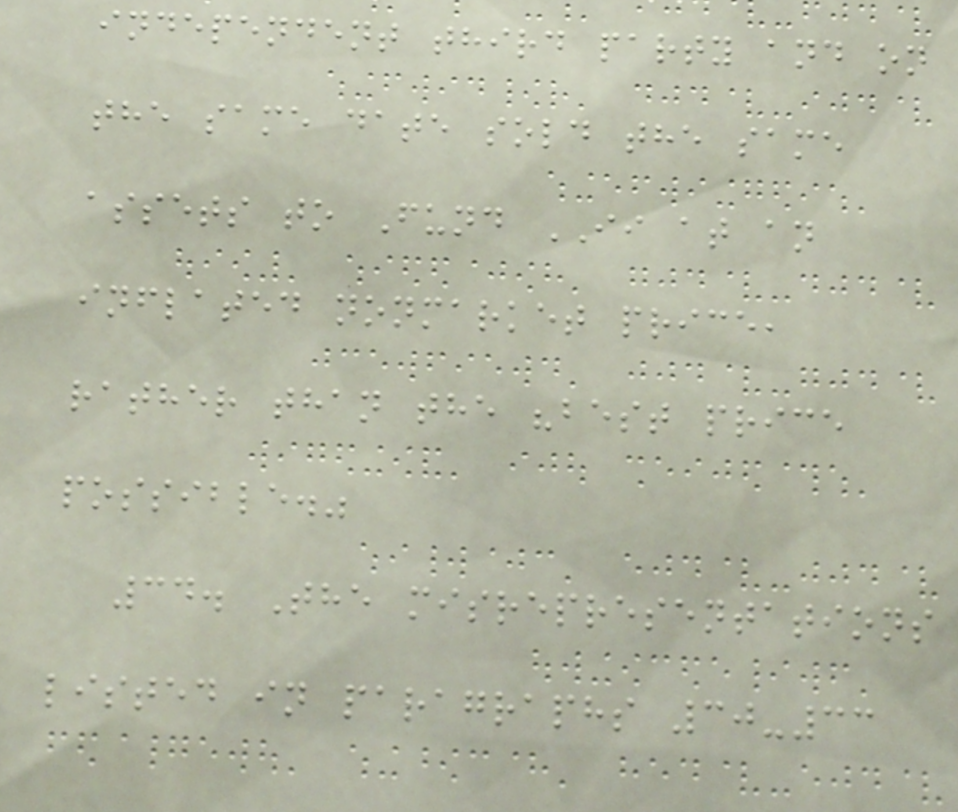independent third party and on
the same date sold the same
assets to Fund II at an
inflated nonmarket price,
rather than the "best price
possible."
34. The misrepresentations
listed in paragraphs 30-33
